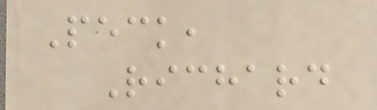Peck,
Richard
